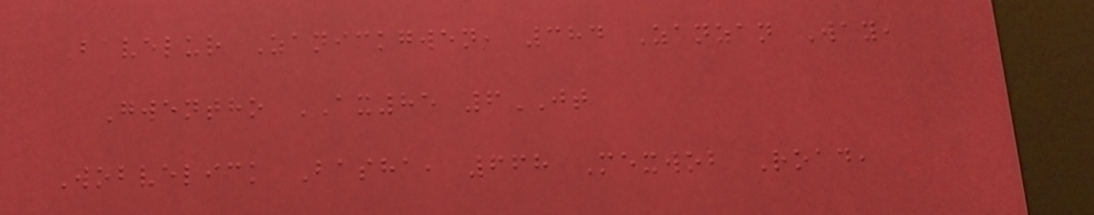Bavelur Zanickgwen, 384 Zanzan Way,
Gwentho AX85 6JT
Wobvelick Basha, 668 Mexwob Road,
